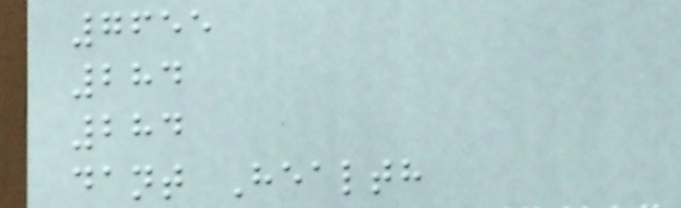7655
284
284
dant Health
